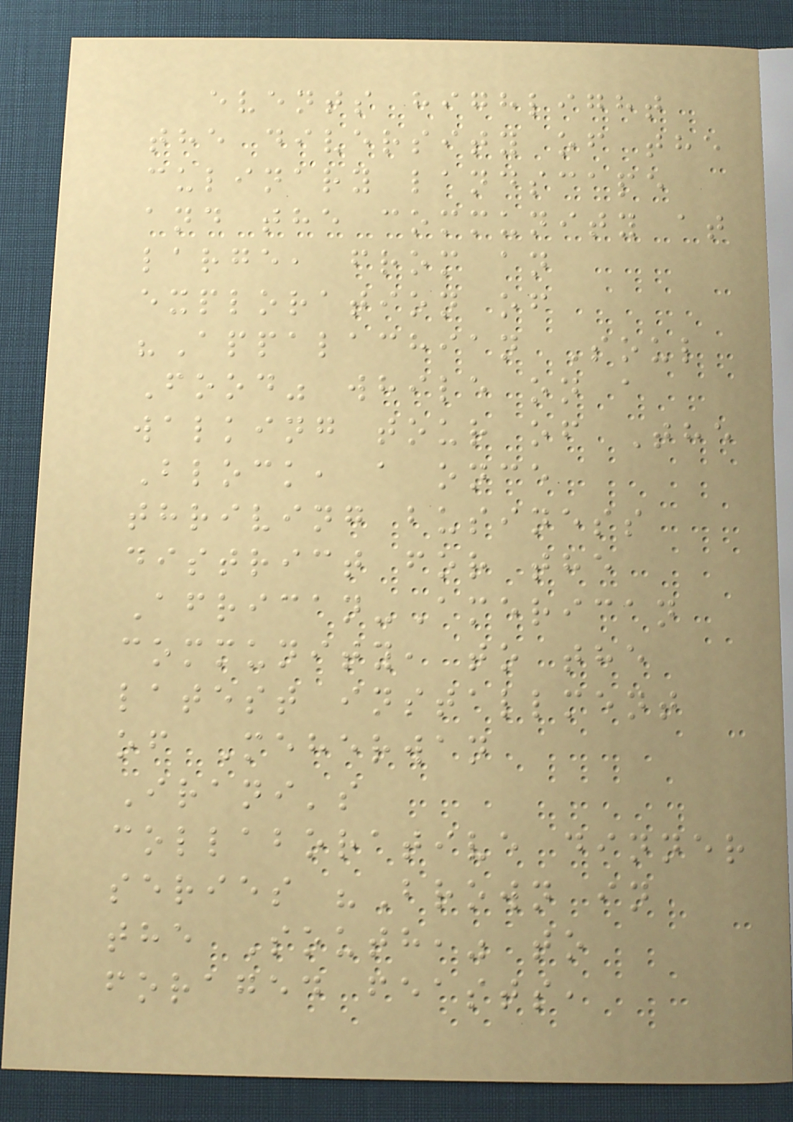events highlight
the diversity of the
culinary landscape
and the community at
large, from an
exploration of
"Appalachian Soul
Food" while on a
walking tour of The
Block, a once
thriving business
district for the
African-American
community, to the
latest installment
of Meherwan
Irani's
collaborative dinner
series "Brown in
the South," to
foraged feasts,
